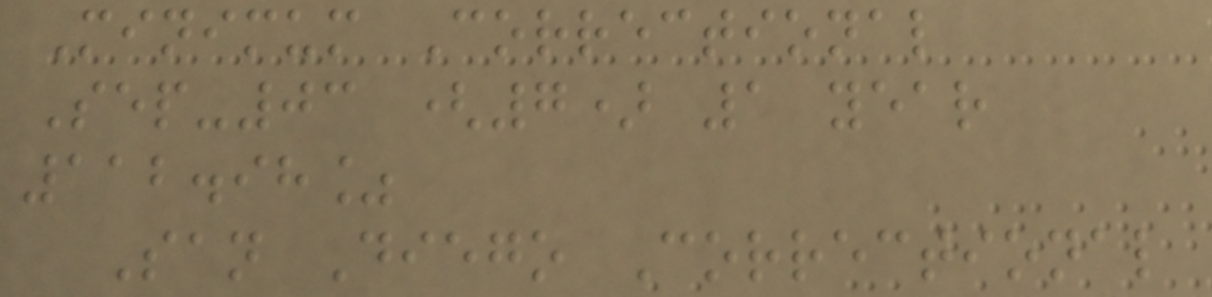Minimum Correctional
Sep-03 (7) 1 year
112.98%
San Diego Correctional
